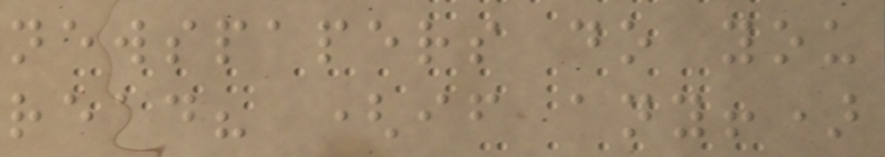newspapers do you
read? (if any!)
